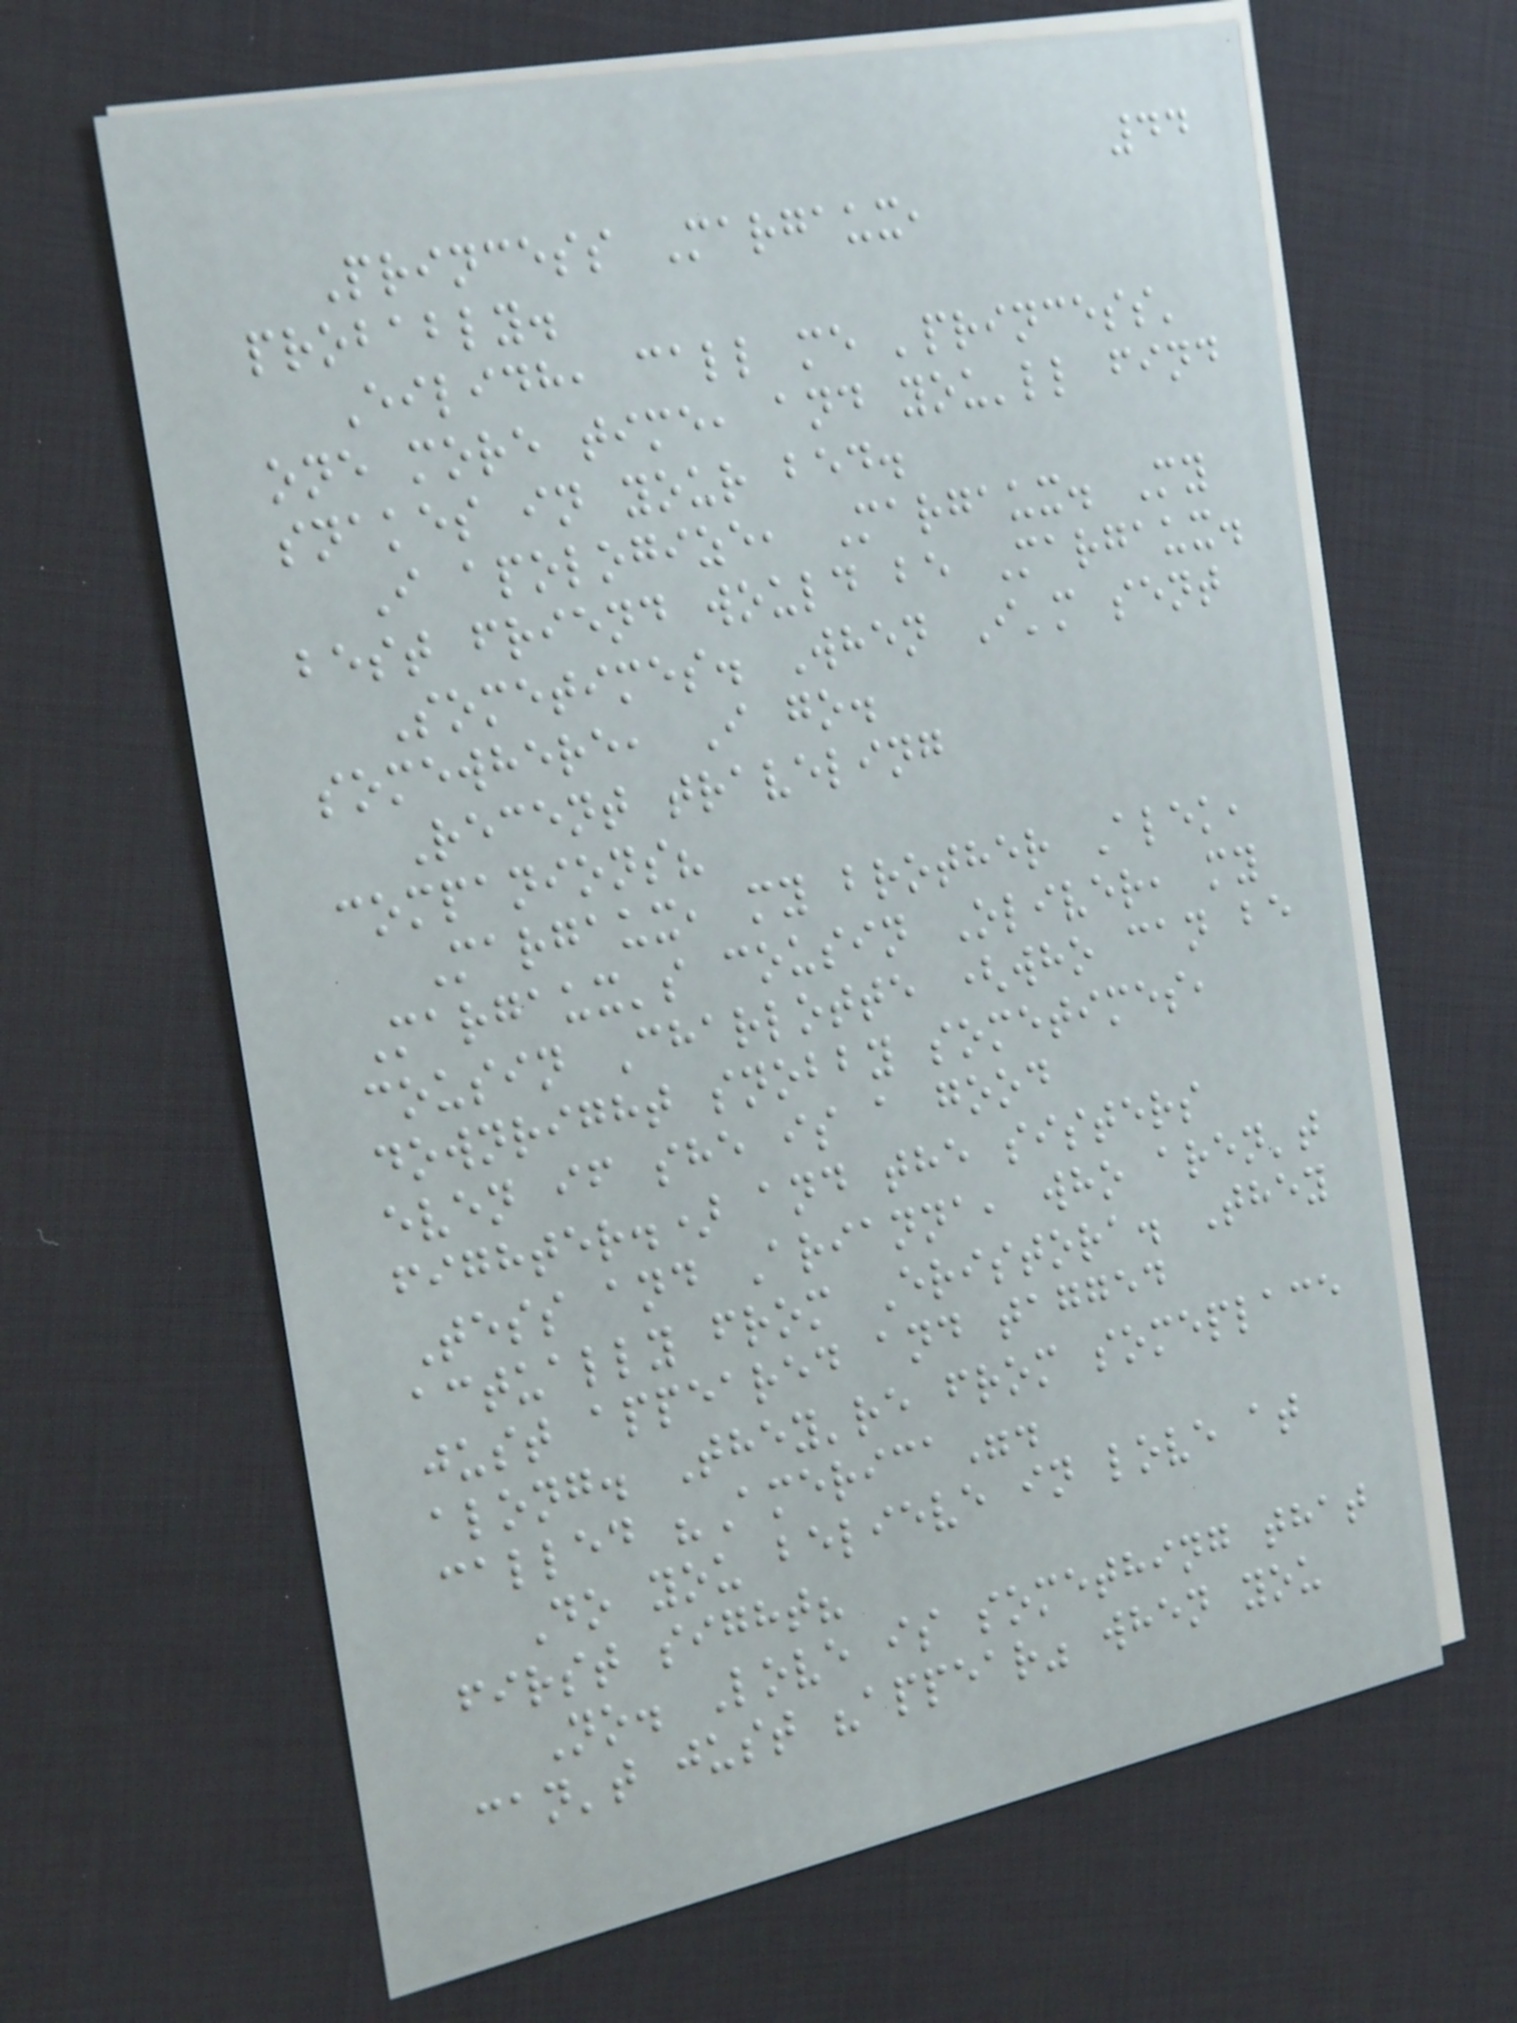44
Princess Margaux,
probably.
Eilidh, call me 'princess'
one more time, and you'll find
snakes in your bed.
I apologize, Margaux. My
best friend would be Margaux.
Sometimes. When I'm sent
somewhere, I go.
Recent traveling
companions?
Margaux, my brother Alek,
Margaux's cousin Oliver, my
cousin Charlotte (who can be
downright snobby sometimes,
even if she is a good
fighter.) and the sisters
Tess and Arianna, who aren't
actually from Eristora. They
just appeared and tagged
along. They're from someplace
called "America".
Do you believe in love at
first sight?
No. Love is something that
can't just "appear" when you
